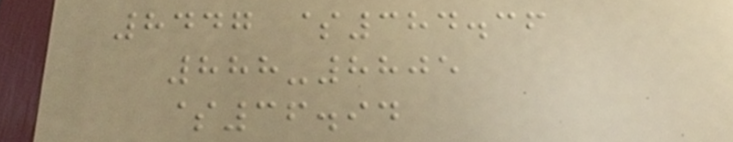8447 $384.36
888-8805
$36.94
